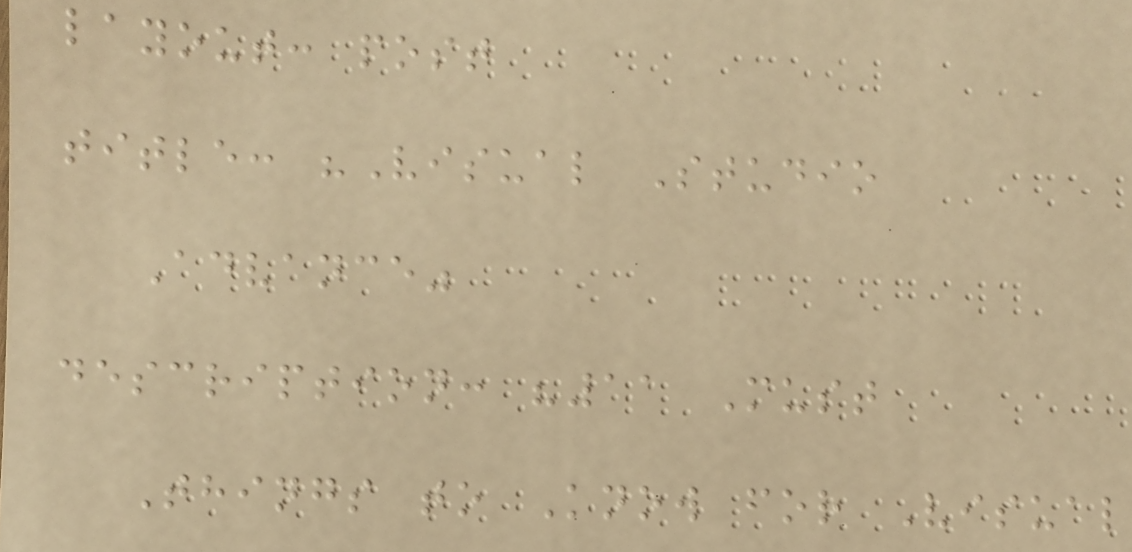layout: post
title: "Visual Studio
Advance"
description: "11 Must
Things to Know for Visual
